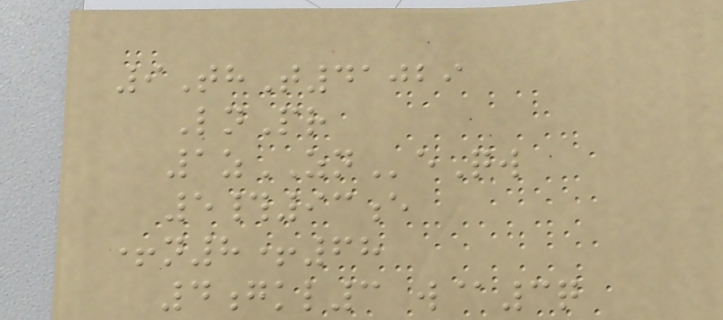9ThT41029
LnPr
1zZNeQw
5#93e
+n8+68
4gkl3 w@3q
